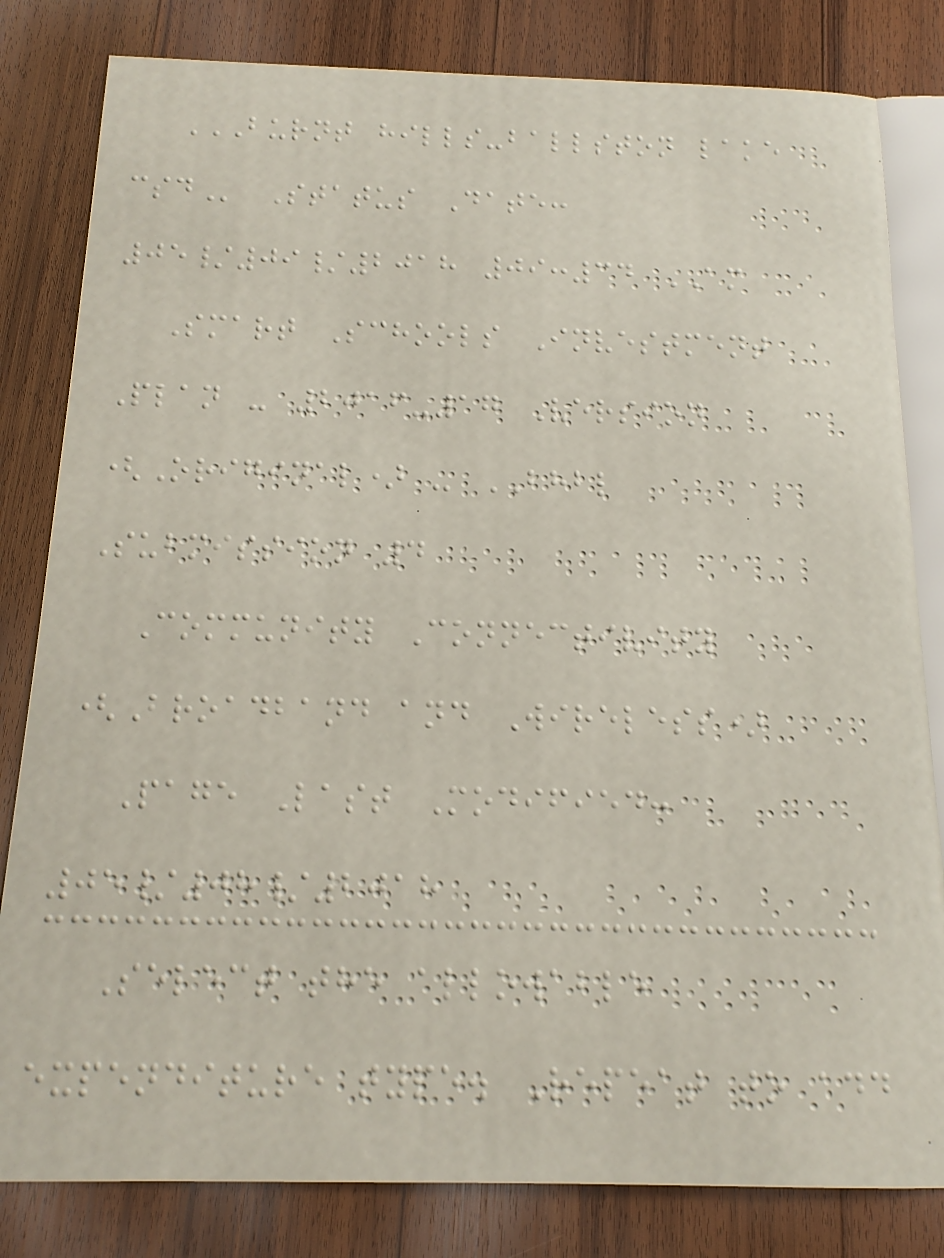BURNT HILLS-BALLSTON LAKE
CSD Status Date:
05/09/2018 09:34 AM
Smart Schools Investment
Plan - 2016-17 Version
(Original) - BHBL
Submission 4
Community Connectivity
(Broadband and Wireless)
Page Last Modified:
05/08/2018
Select the allowable
expenditure type. Repeat to add
